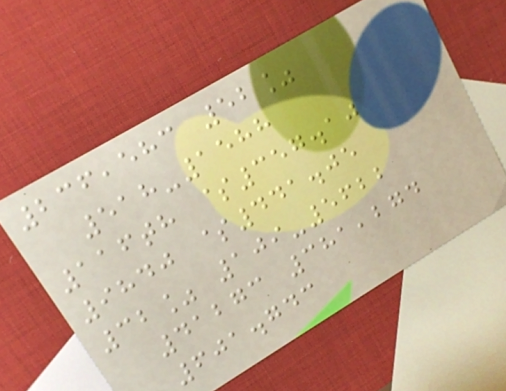236,583 52%
518-1588
116th $357.10
9840 $441.05
32% 109-5622
41273 381,274
601.743
